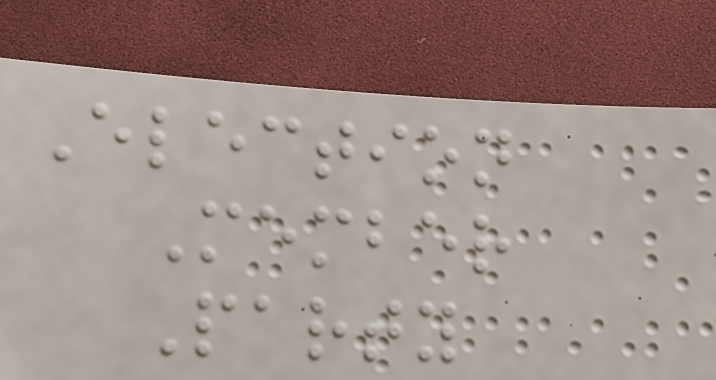Election
Member
Party
